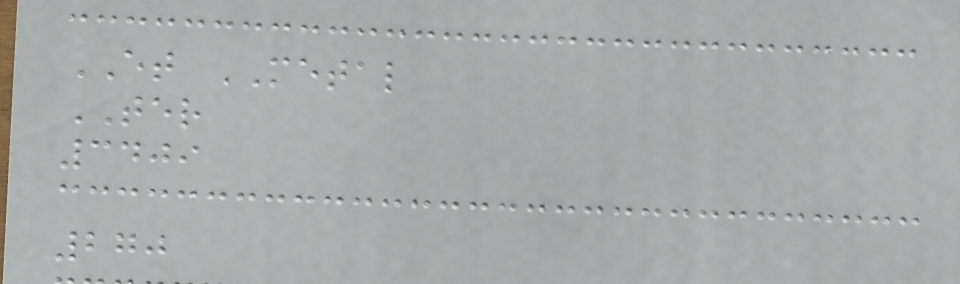ET METAL
TER
3409
270
